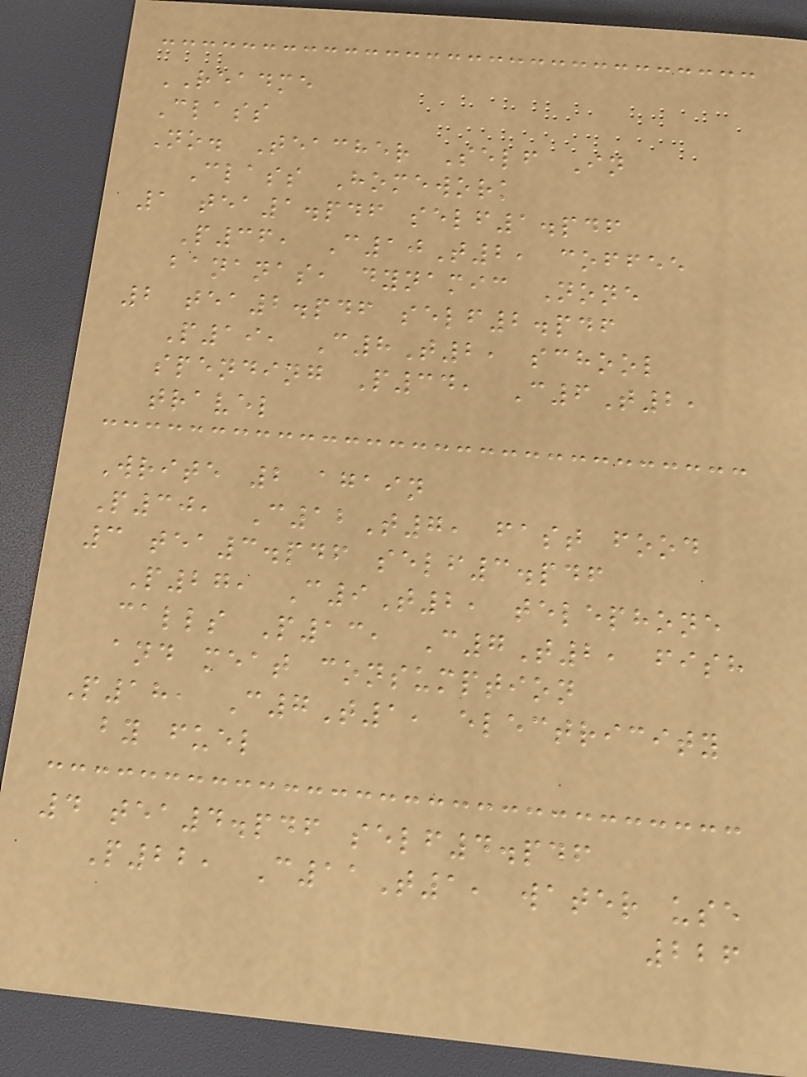README
Class
No. Teacher Self In
Class Homework
1 tea1.pdf self1.pdf
P36, C10T2, coffee
bananas, dynamic None
2 tea2.pdf self2.pdf
P19, C8T2, school
spending P34, C6T2,
travel
Write 2 again
P30, C12T7, fast food
3 tea3.pdf self3.pdf
P27, C9T2, telephone
calls P13, C7T2, fish
and meat consumption
P18, C7T1, electricity
by fuel
4 tea4.pdf self4.pdf
P22, C11T1, water use
226
